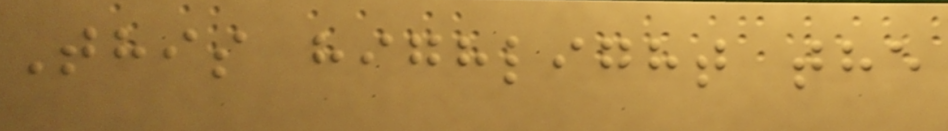This highlight the
